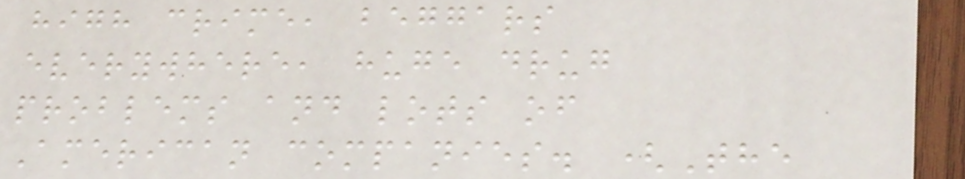high crime, beggars
everywhere, huge drug
problems and lots of
American companies. (The
